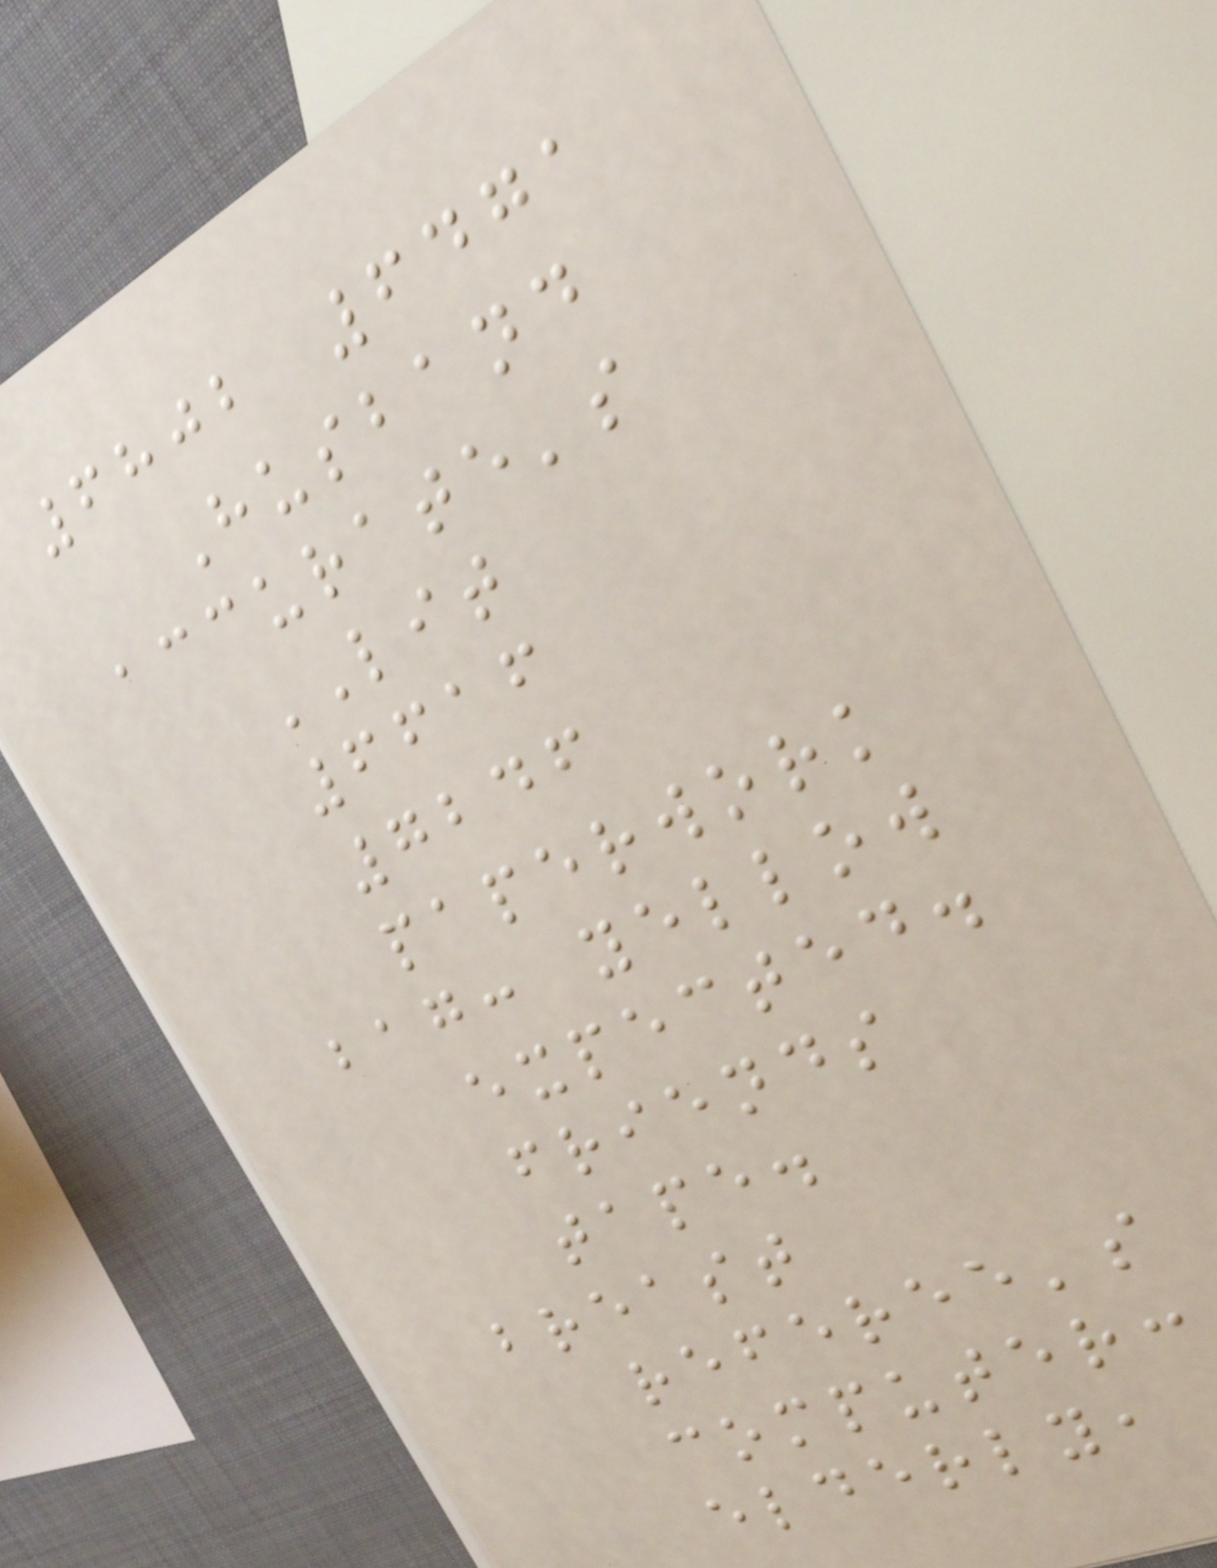6802 6471
Husband
accurate's
LIT
6616
7246
paperwork
bag: yellow
expected.
friends
tape.
breast
referee's
computer:
elderly,
